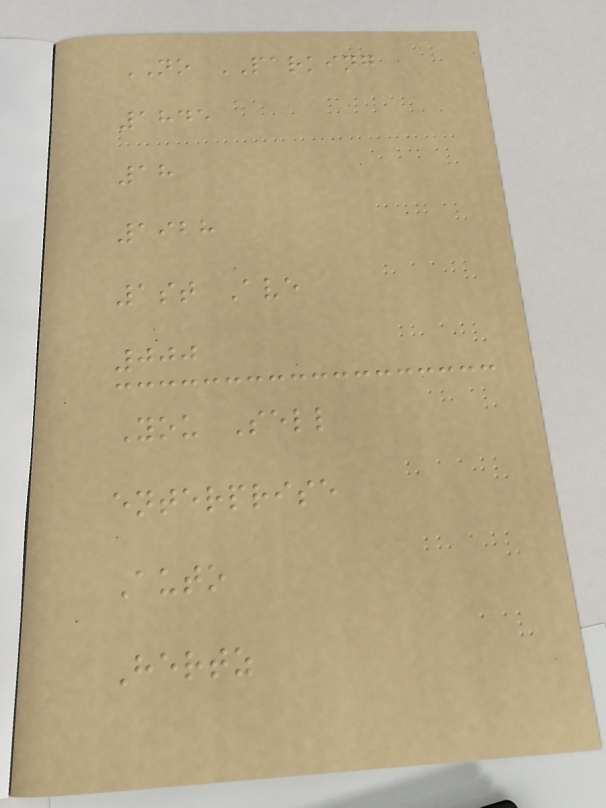NO PARKING
1845
18
1928
1st Ave
000
You Sell
enterprise
Auto
Hertz
